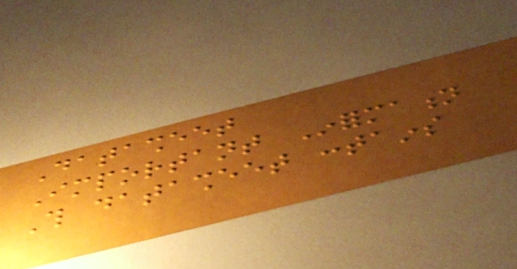Datasheet
Important Information
This datasheet contains
